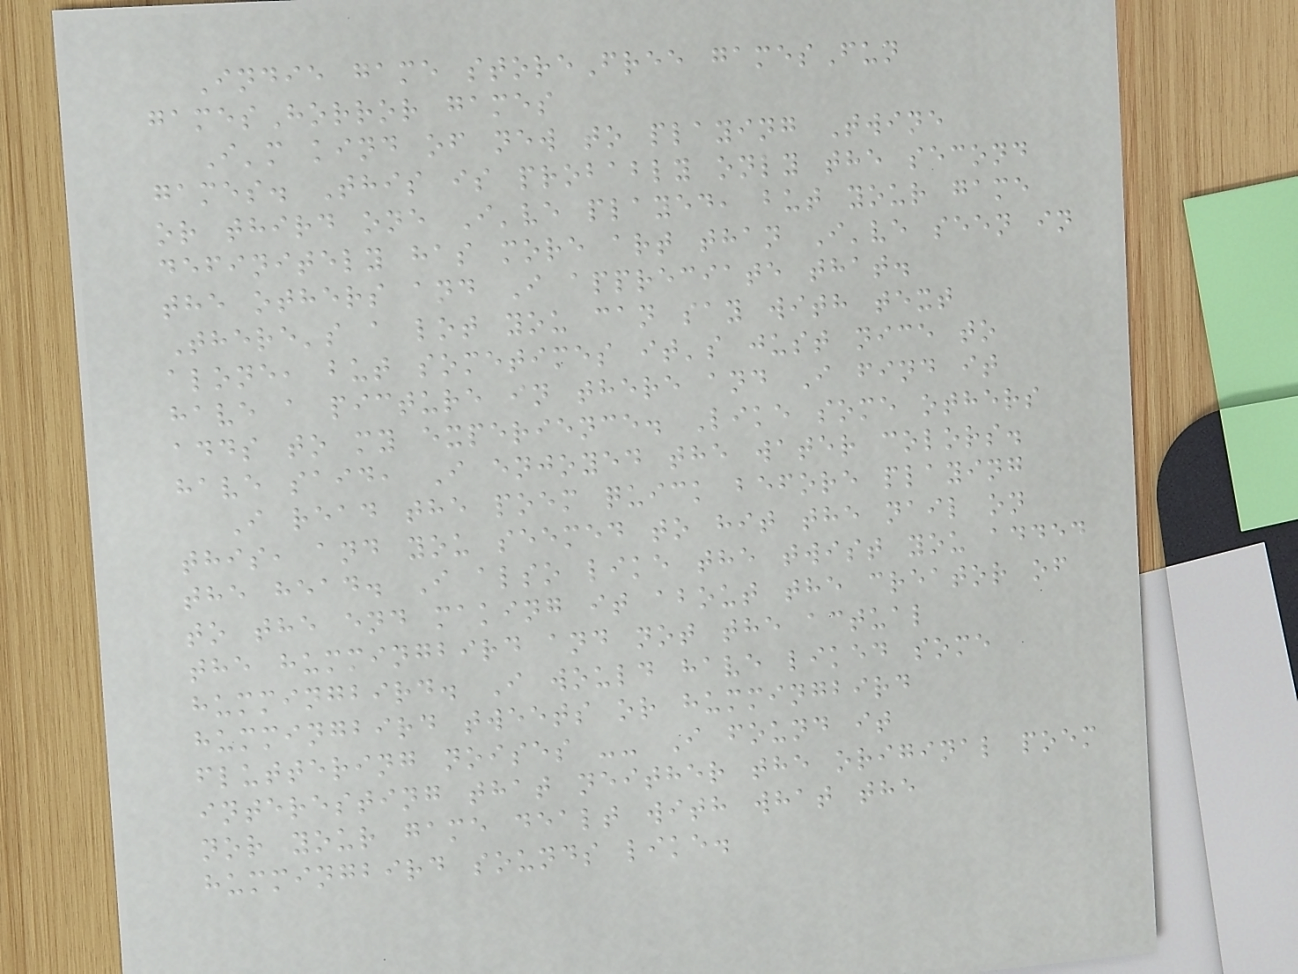Indie game storeFree gamesFun
gamesHorror games
I'm kind of new to playing Twine
games. This is probably only the second
or third one I've played, but your game
definitely has more art than I've seen in
the others and I appreciate that.
There's a lot you can say with text
alone, but sometimes it's just nice to
have a picture in there and I find it
adds to my experience. Like some others
have said, I enjoyed the water colors.
I read the poem quick before playing
this, and you seemed to hit the nail on
the head. I also like the twist you added
to the end making it about the creator of
the hummingbird and not the actual
hummingbird. I would have liked some
hummingbird tweets or hummingbird
fluttering noises -- I found it
interesting that neither the original poem
nor your game dealt with what the
hummingbird sounds like.
